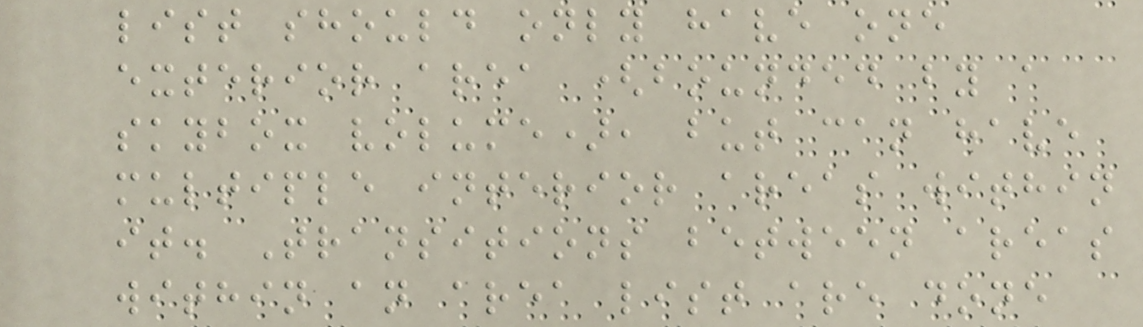list should only have one
exterior area (bounded by a
skybox volume), but can have
multiple interior areas within
it. Transitions between areas
within an area list are done
